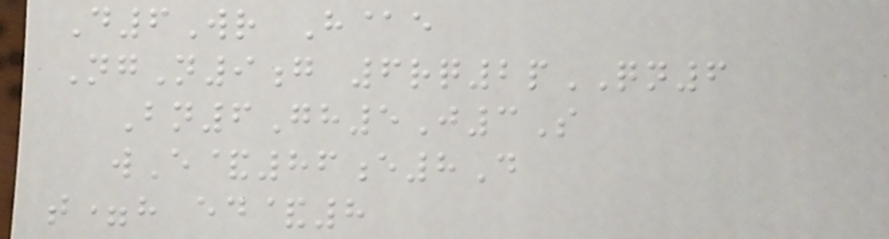D6Wr H@e
NgN9g 6rq2pQN6
Bn6Gh5J3S
wE&86e8D
t=h ed&8
